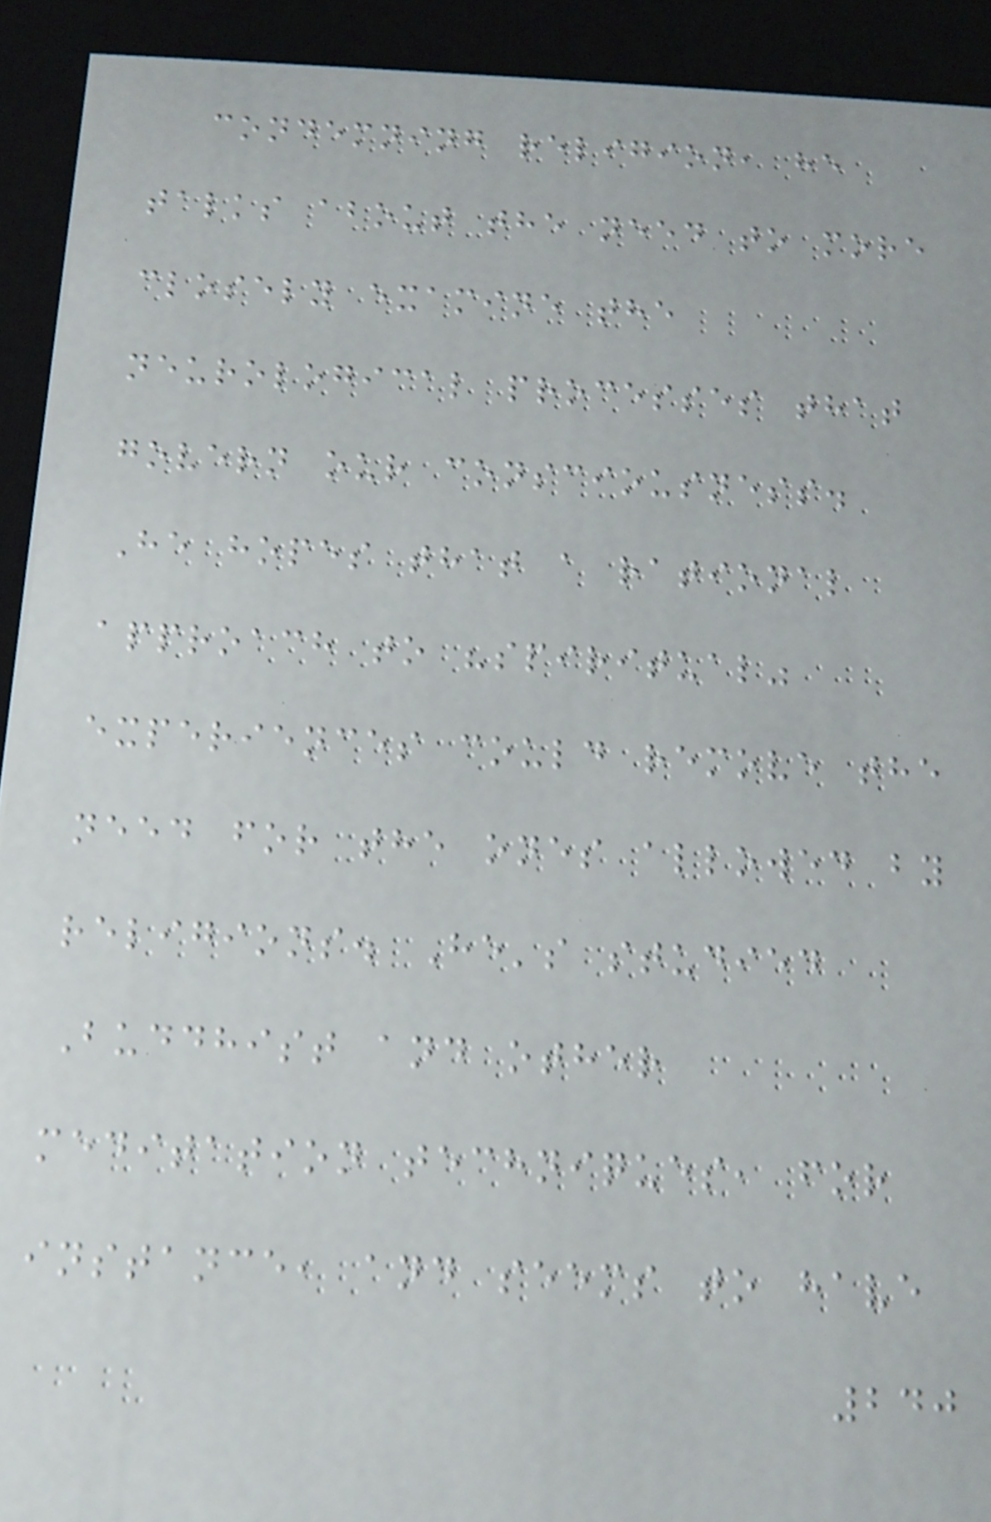condemning religion, he
talks about the need to more
closely examine the
neurological processes that
govern our consciousness.
He hopes that a rational
approach to "spiritual"
experiences could remove the
need for the ones allowed by
religions. He's studied
Buddhist and other
meditation techniques, for
instance, and seems to have
240
